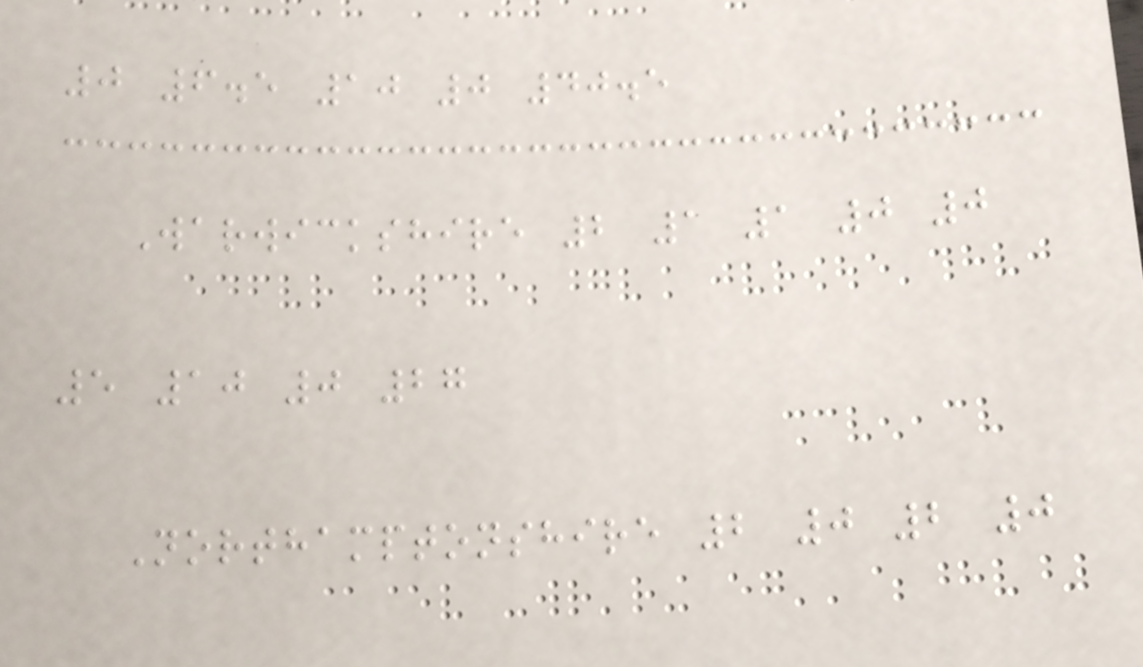0 6.5 10 0 40.5
Warwickshire 2 1 1 0 0
5 10 0 27
Northamptonshire 2 0 2 0
